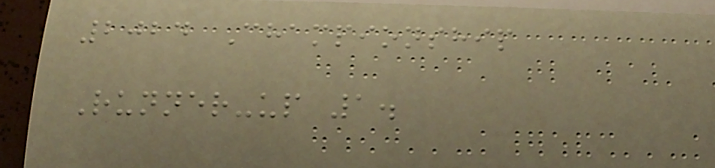2024 Championship
Runner-up 1.
